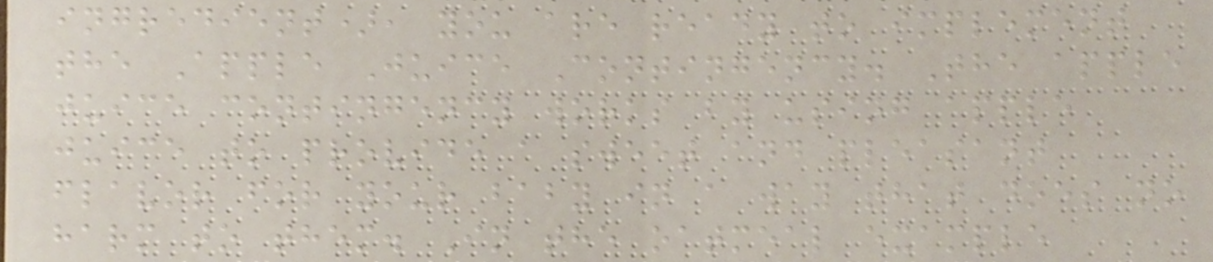ingredient), you are ready to implement
the Apple Juice Contingency. The apple
juice contingency works by using apple
juice to provide a sweet and pleasant
flavor for your baby in a way that does no
harm to them. In the oatmeal example
